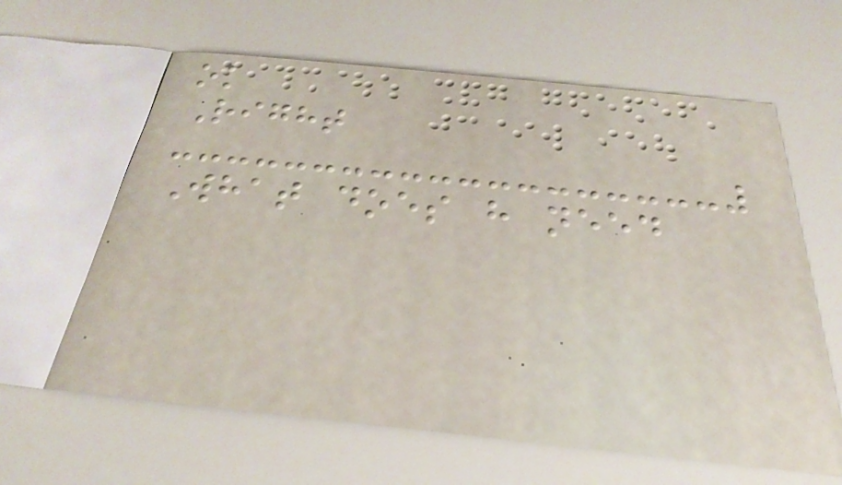ok
Right
What does h need
